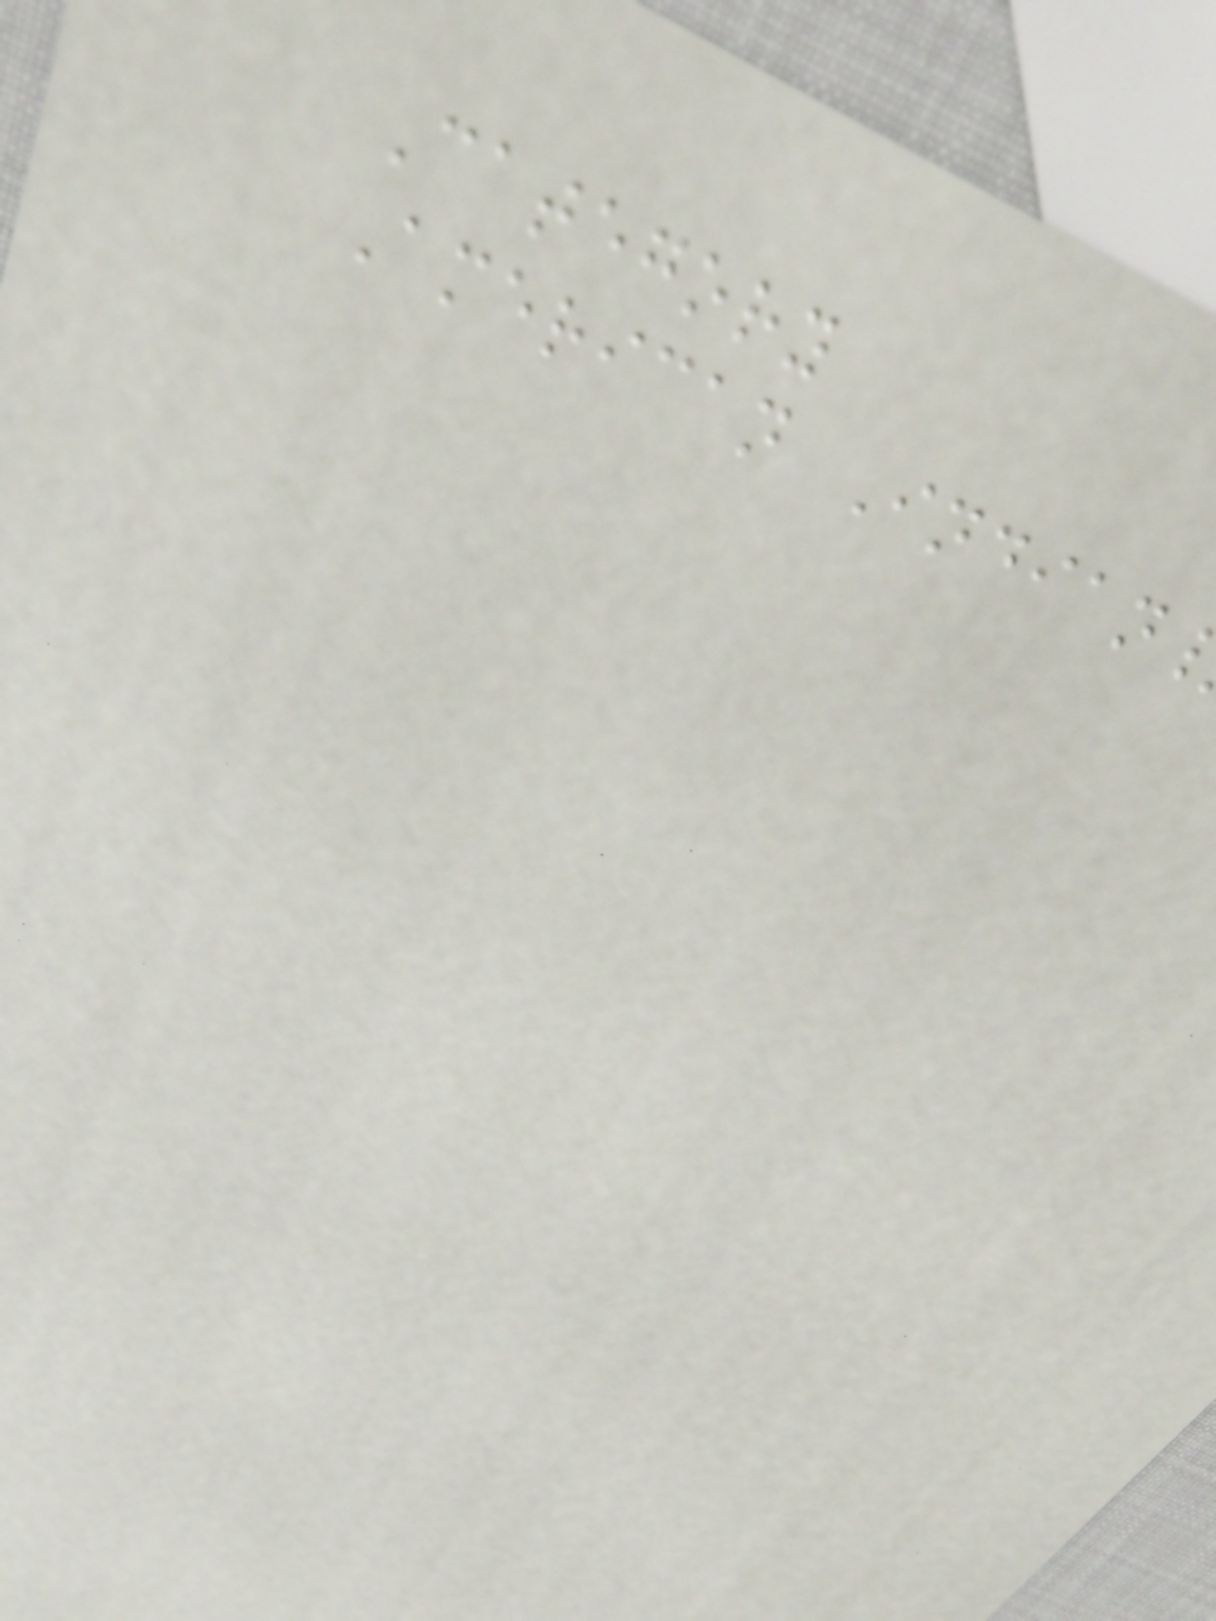Category
American Indian
